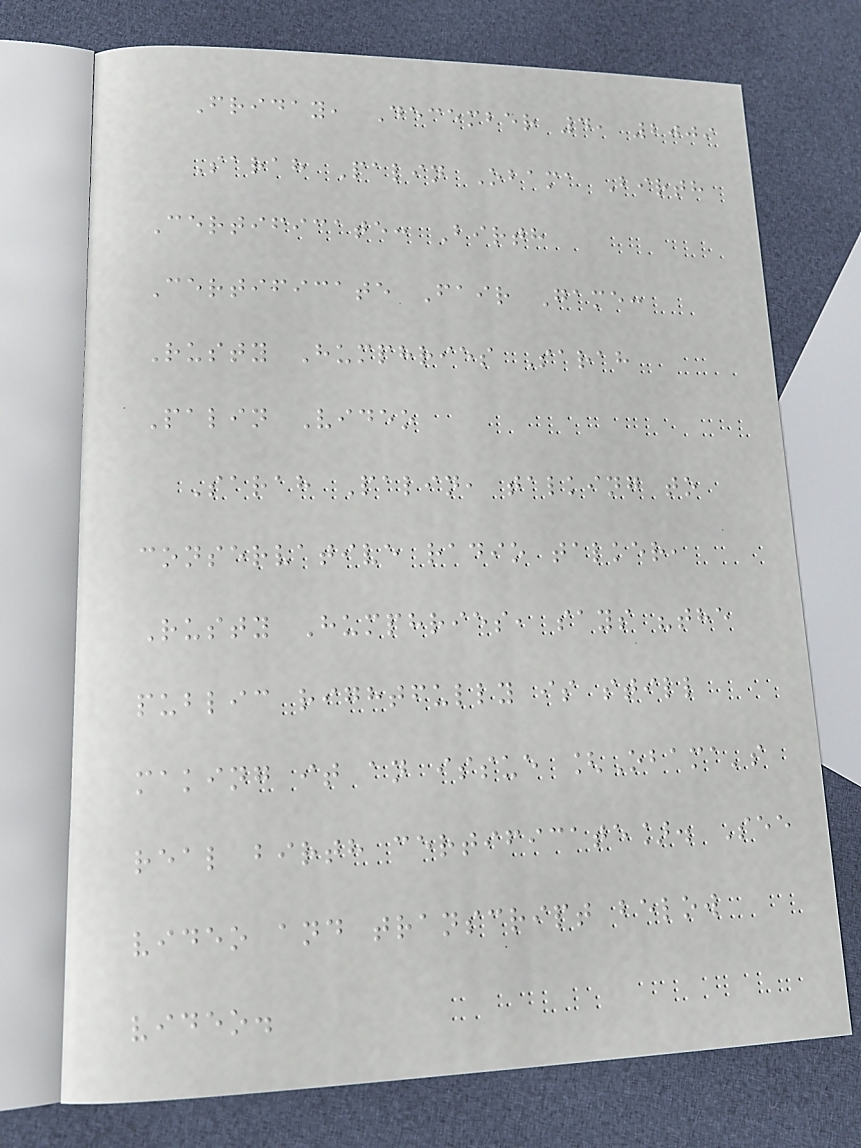Friday, December 4, 2009
Sarah Palin Obama Birth
Certificate: Birth
Certificate Fair Game:
Rusty Humphries Sarah
Palin Video
Sarah Palin, talking to
conservative radio talker,
Rusty Humphries, says "the
public rightfully is still
making it an issue [Obama's
real birth certificate]. See
video and transcript below
video.
